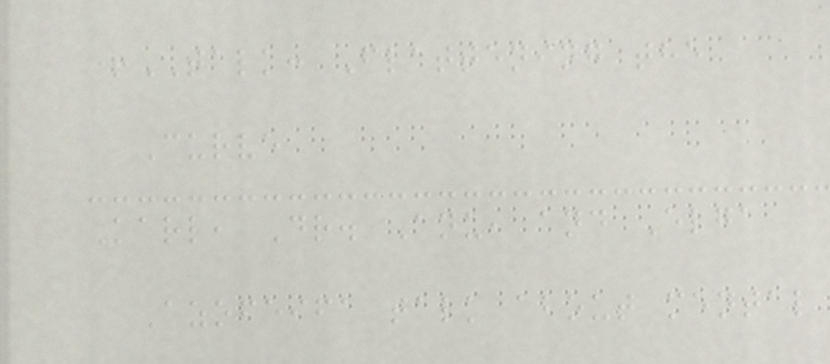+TALK: Flattening the
Curve
Karl, Dr. Anu, and Elga
Azofeifa talk about mental
